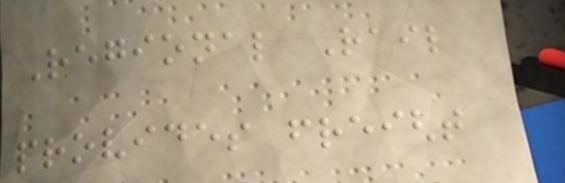Regional Rail
provides freight
